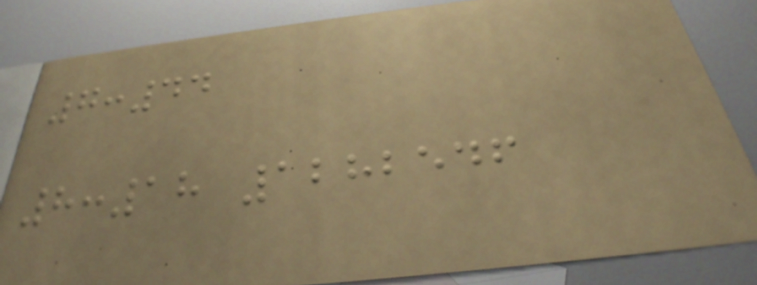7:44
8:18 1282546
